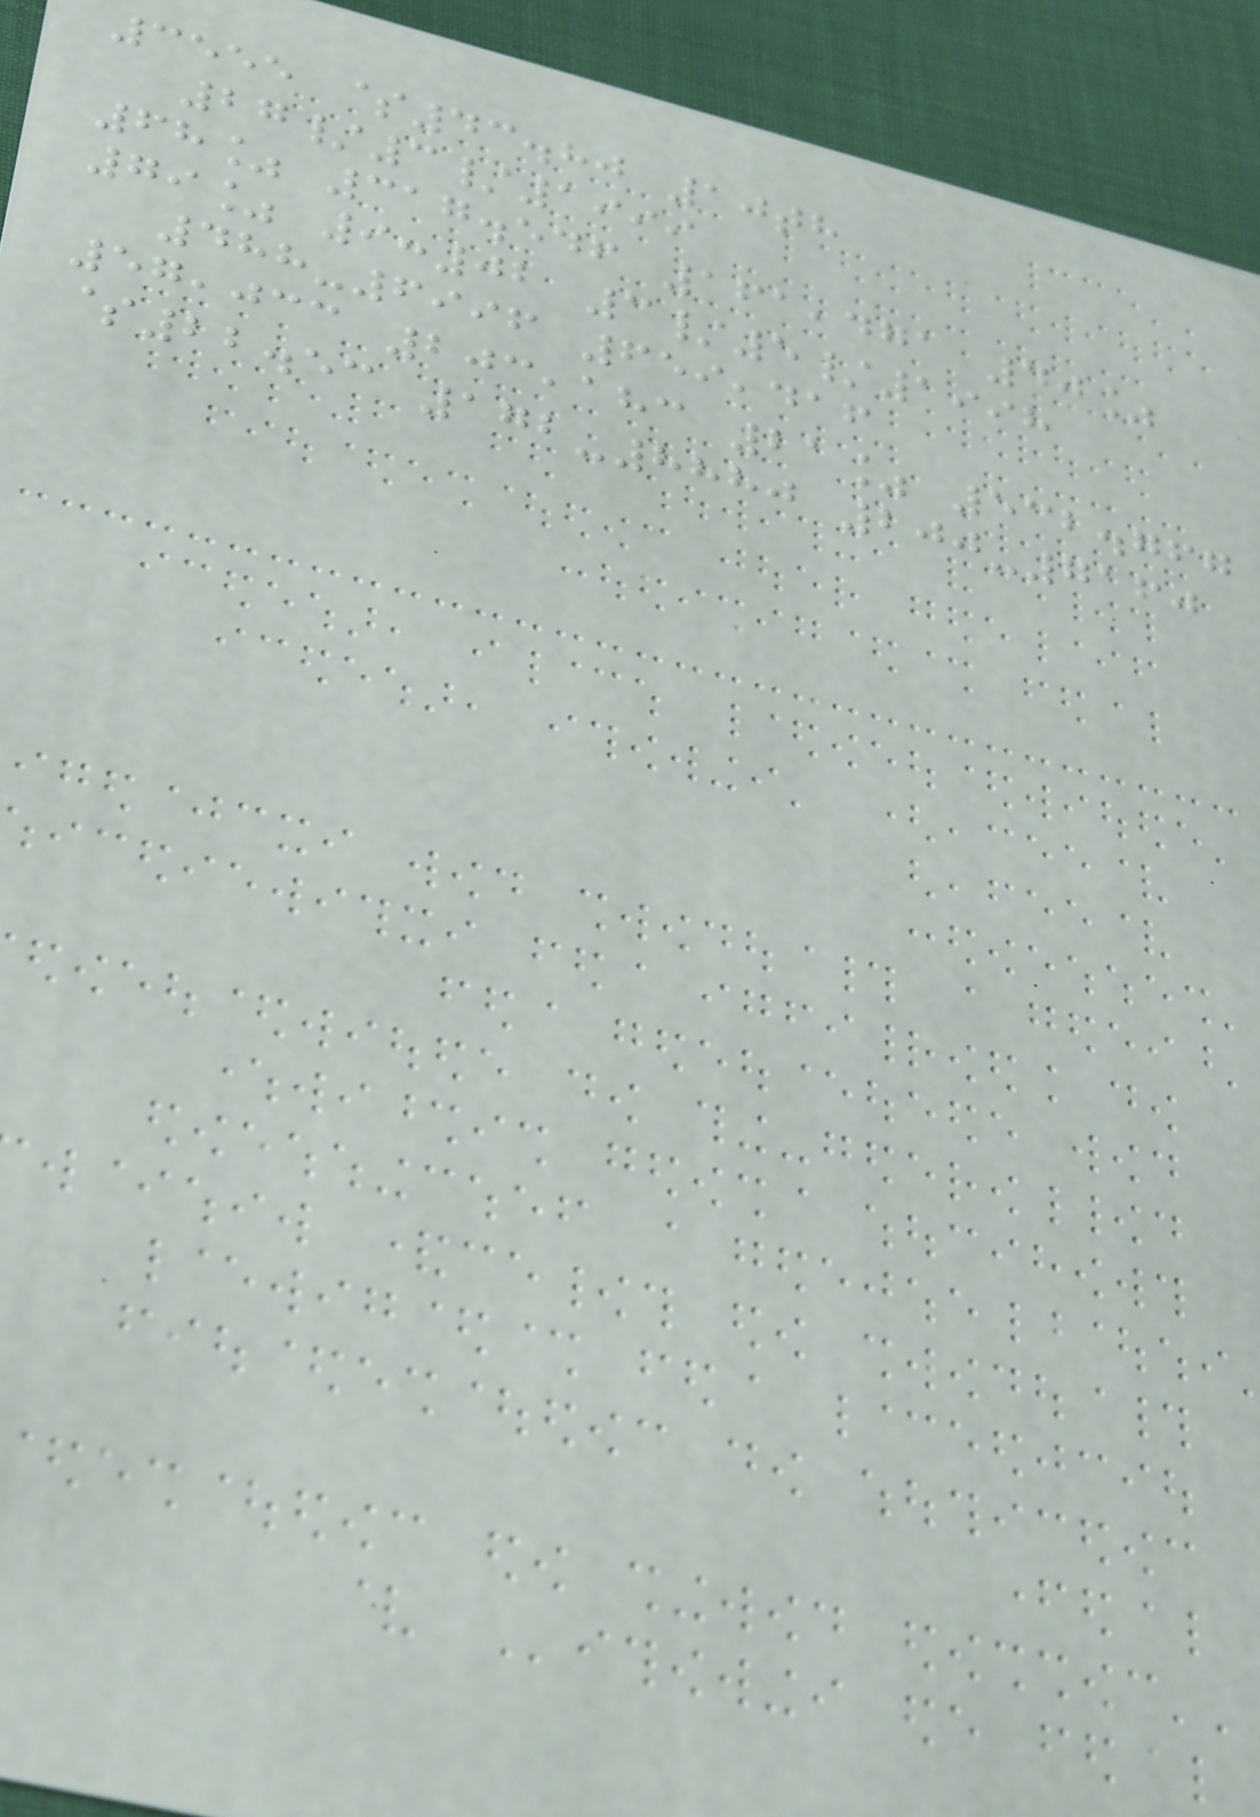3555 $43.80 10th
27/3/1999
68% 317.546 161,471 40%
79% 9:02 3/5/1998
488-6996 659,416
57,033 203,183 21% 532.767
$22.53 172-8880 200-7160
